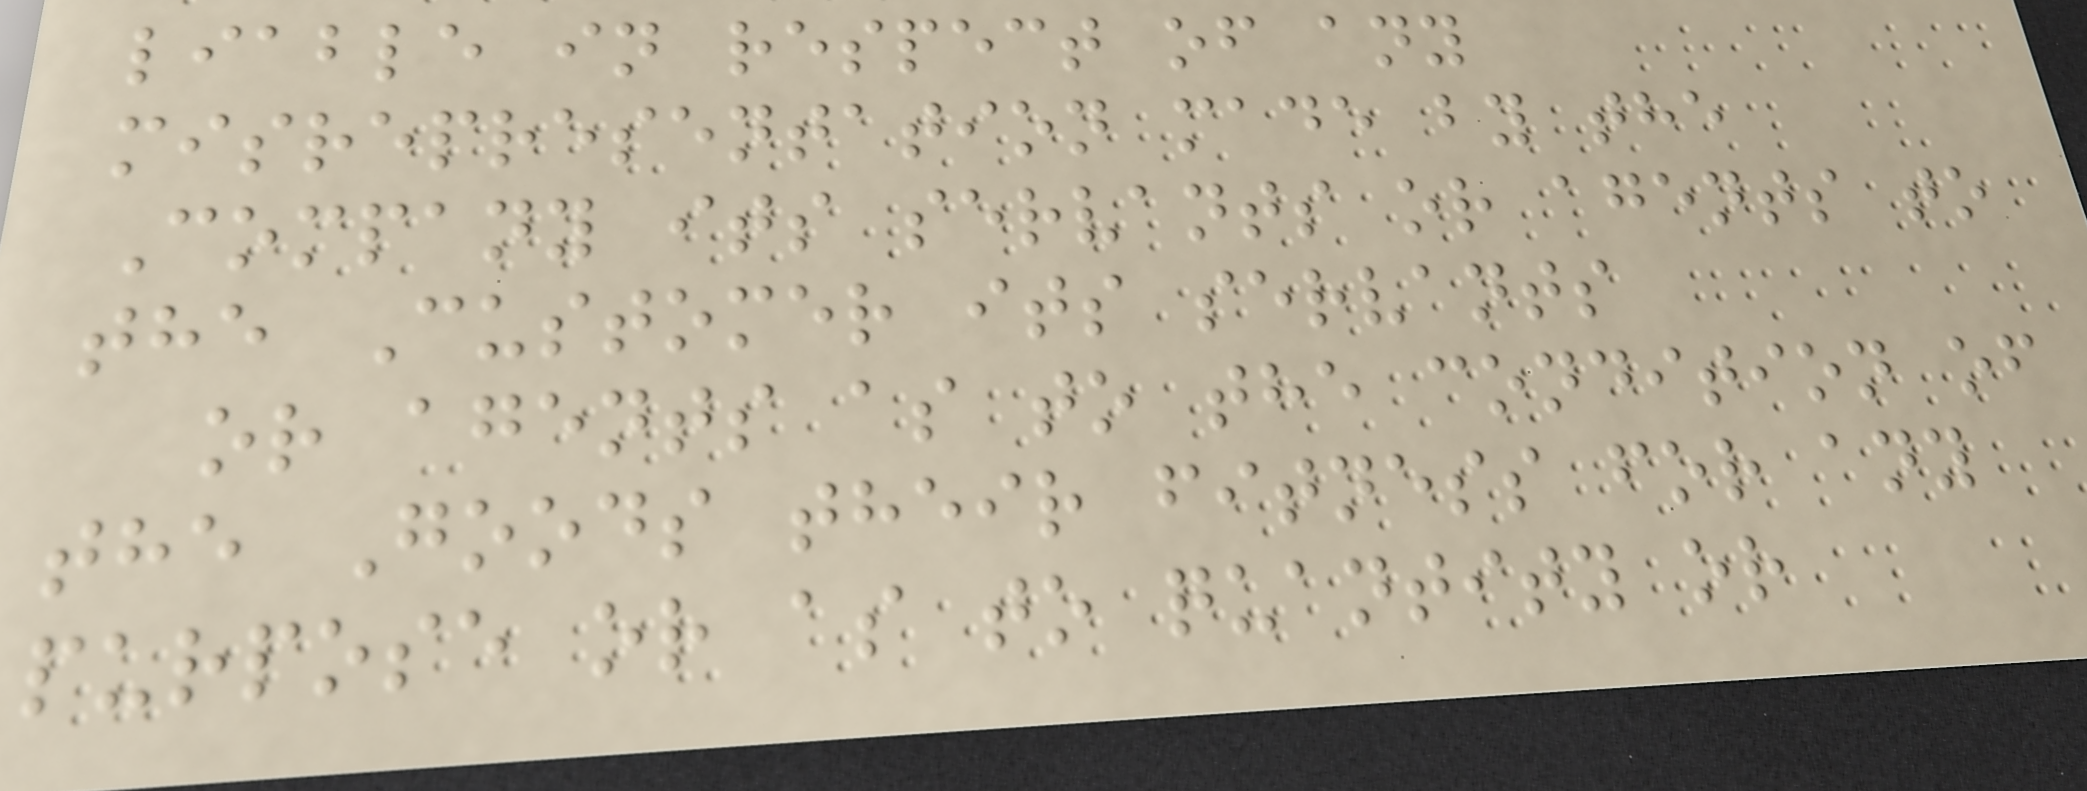liable in respect of any
misrepresentation made by the
Company its servants or agents to
the Customer its servants
or agents as to the condition of
the Goods their fitness for any
purpose or as to quantity or
